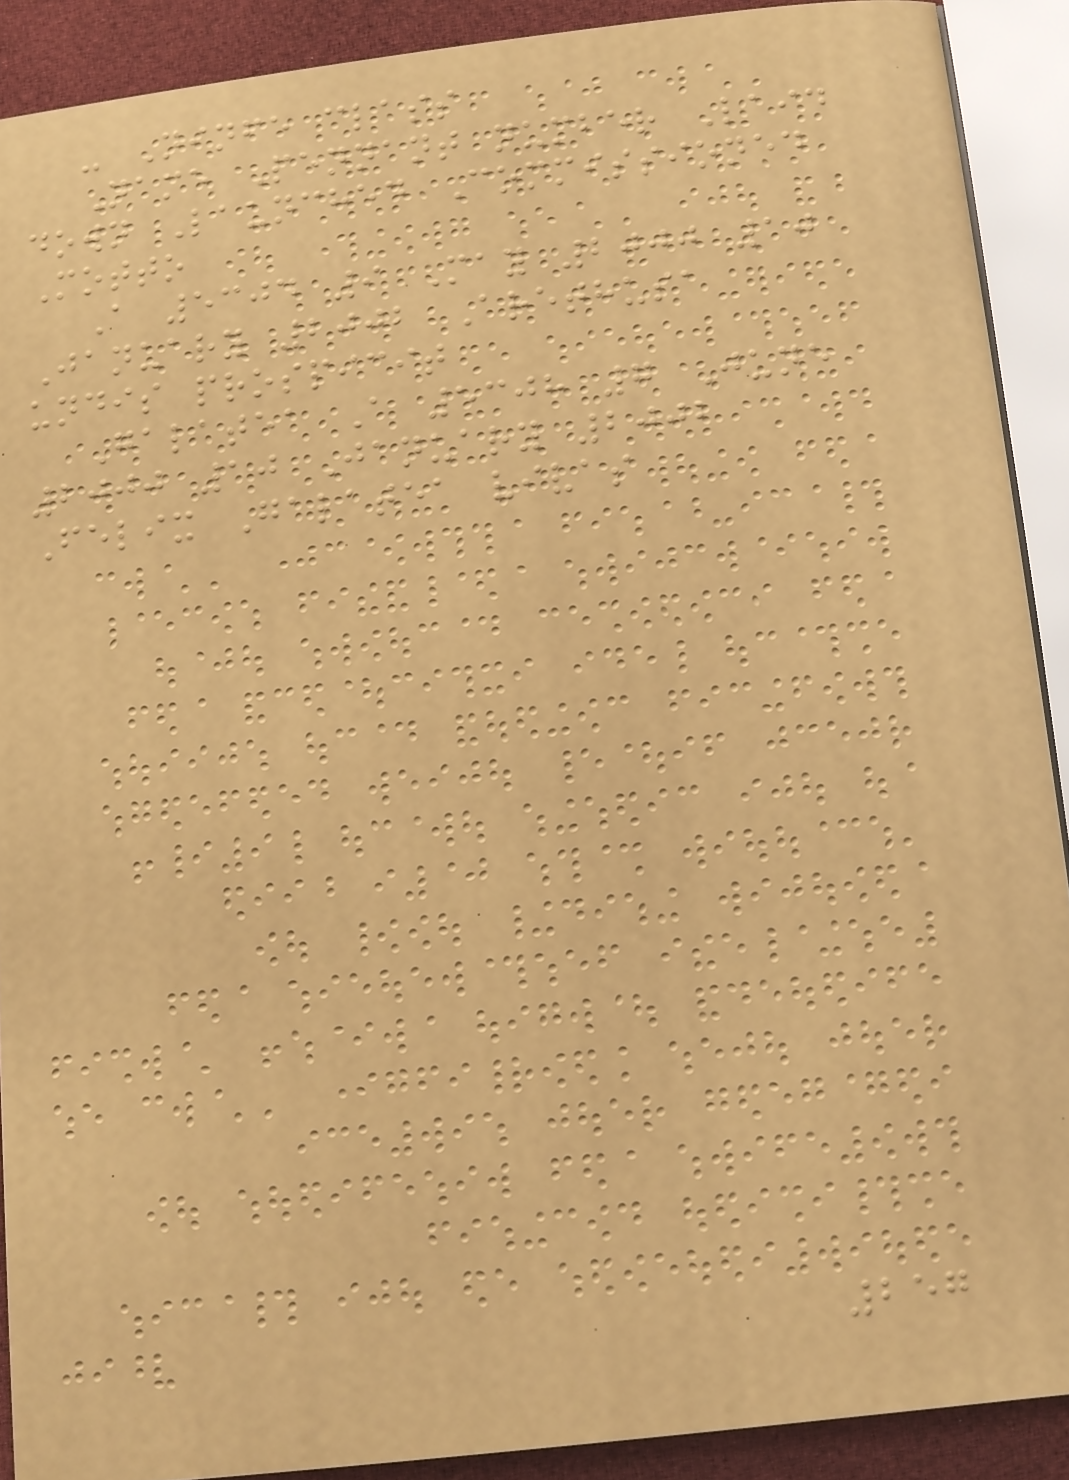- Ninfe class
Name Pennant number Laid
down Launched Commissioned
Motto
A 5304 9 May 2000 10
January 2002 Arethusa
undis prospicit
Galatea A 5308 7 June
2000 10 January 2002
Felix Galatea vivas
257
